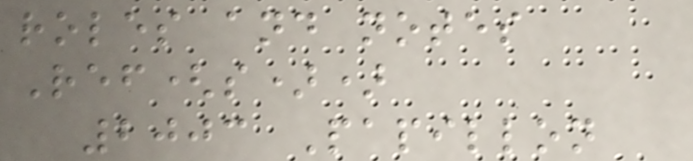roles and notes
Ref(s))
2003 Papillon
